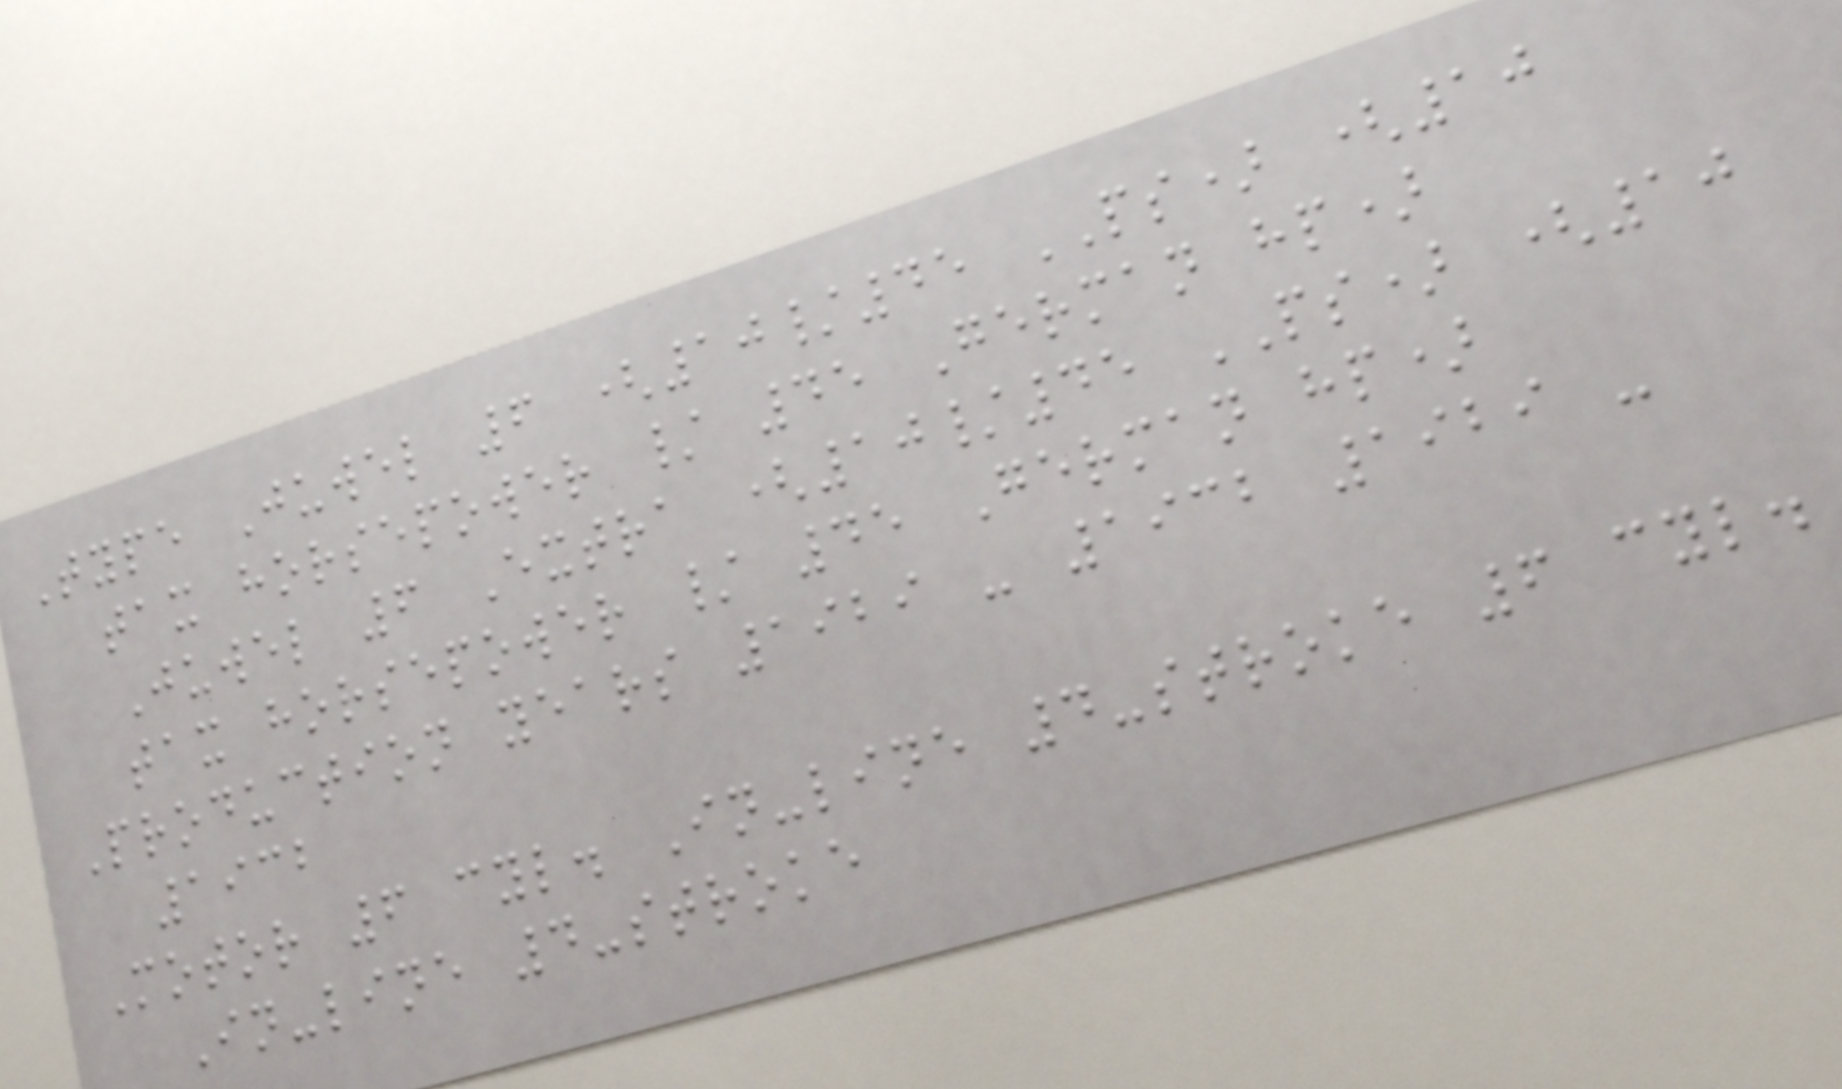Type Juwel 6 (10/45 PS) (10
tax horsepower / 45 German hp)
Juwel 6 Extra (10/45 PS) (10
tax horsepower / 45 German hp)
Production years 1929 - 1932 1929 -
1932
Motor 6 cyl. In-line 4-stroke 6 cyl.
In-line 4-stroke
